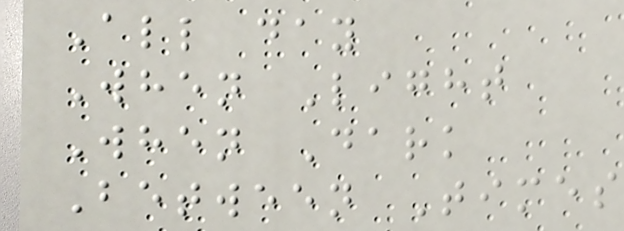All day
When Light
When Dark
Between Times
